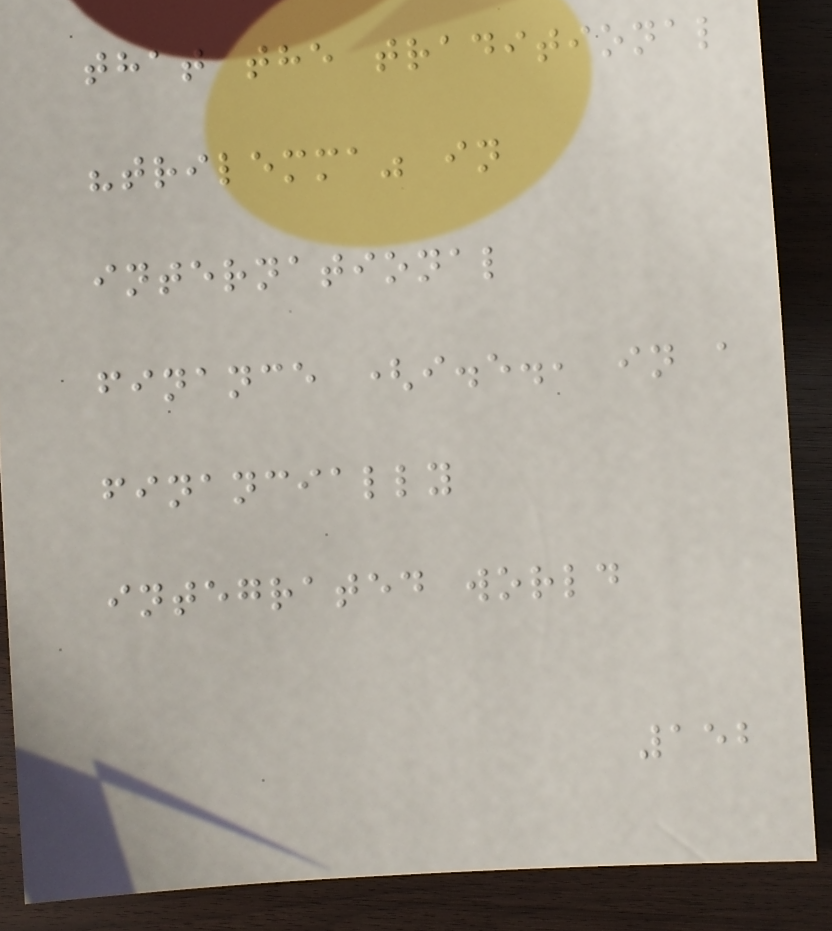that the traditional
"trilemma" in
international
finance (i.e., in a
financially
integrated world
152
